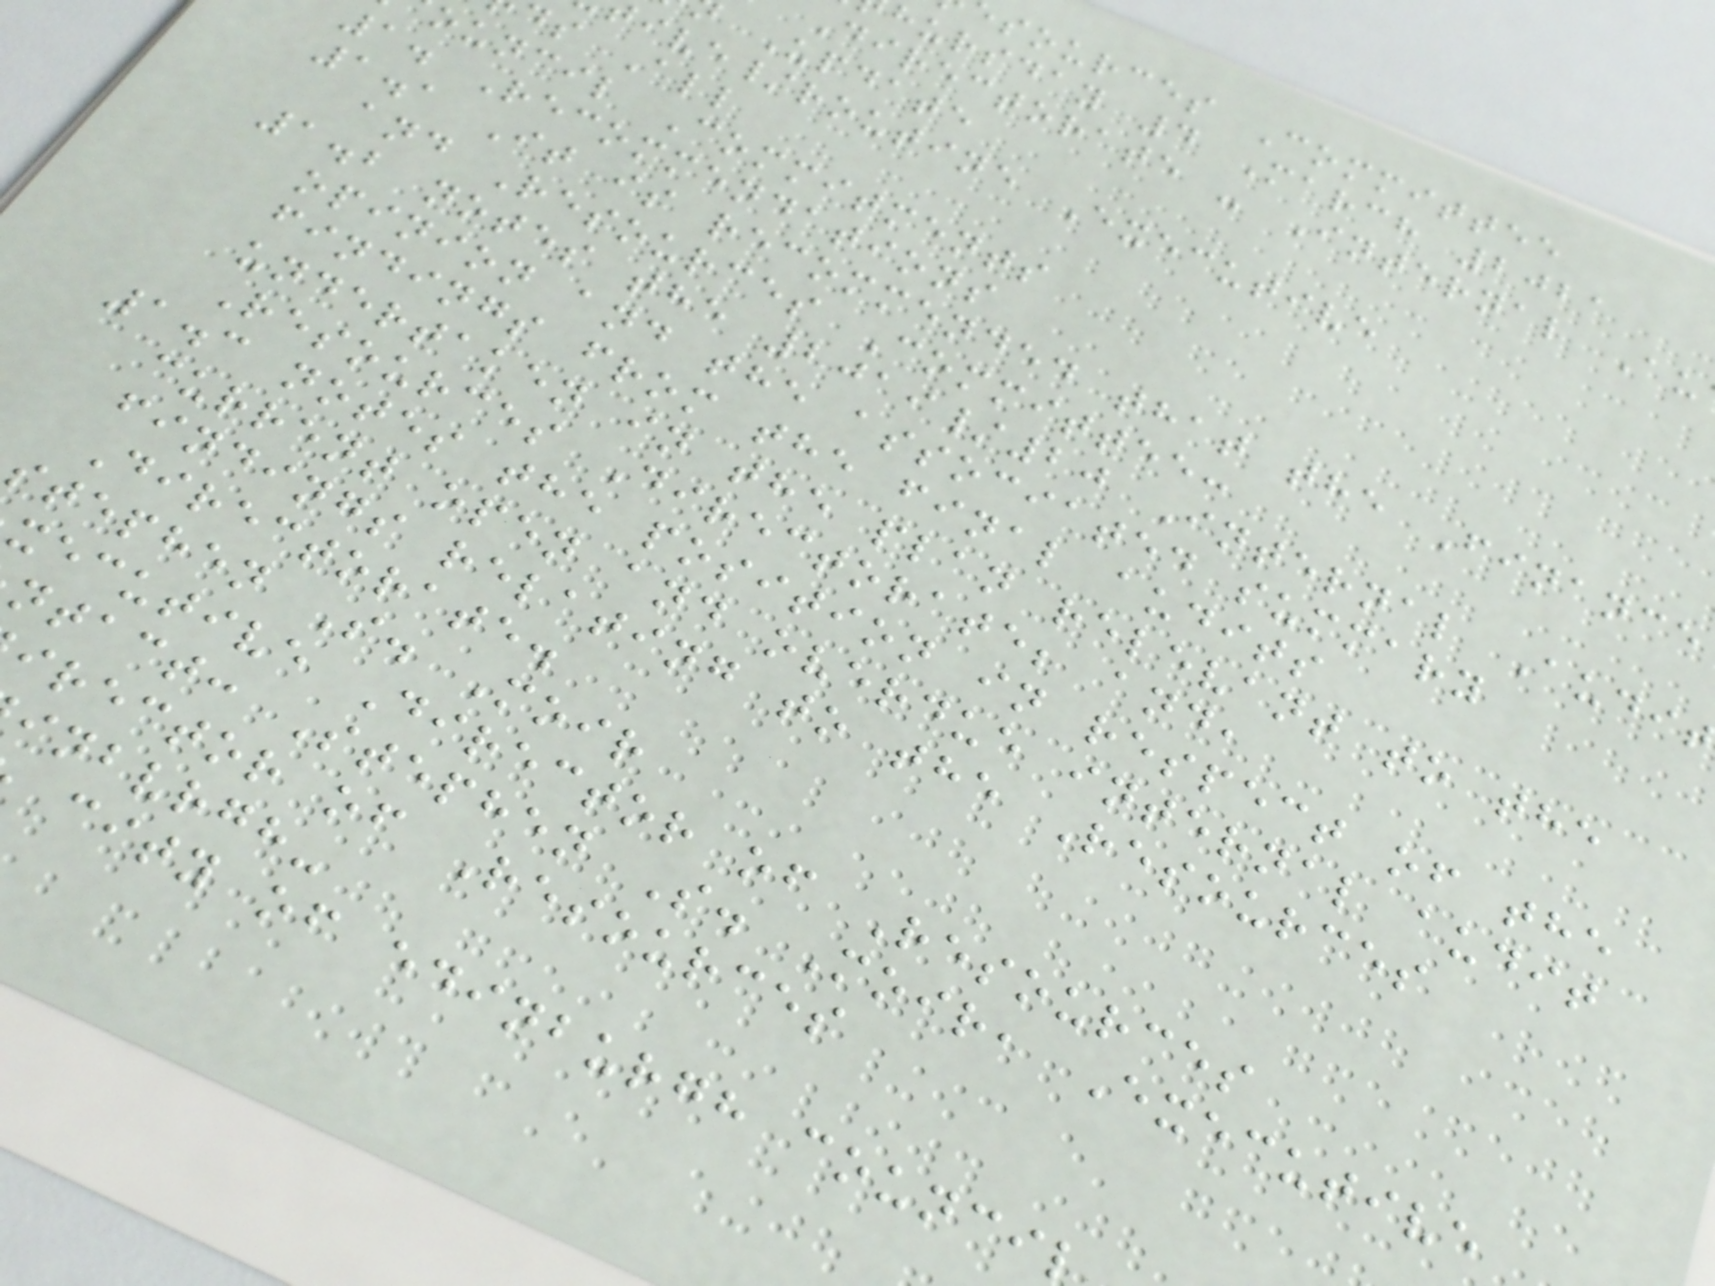sources Committee
hursday 4 March 2021
Directorate - Internal Au
Update
ive/routine Executive
ds All
ouncil Commitments
1. Recommendations
1.1 It is recommended that the Finance
and Resources Committee:
1.2 notes the 2019/20 Internal Audit
opinion and the associated summary
findings from the final audits
undertaken in the plan relevant to the
Resources Directorate; and,
1.3 notes the position in respect of the
current open and overdue internal audit
findings relating to the Resources
Directorate.
stephen S. Moir
xecutive Director of Resources
ntact: Stephen S. Moir, Executive
irector of Resources
inbvrgh-
city of edinburgh
